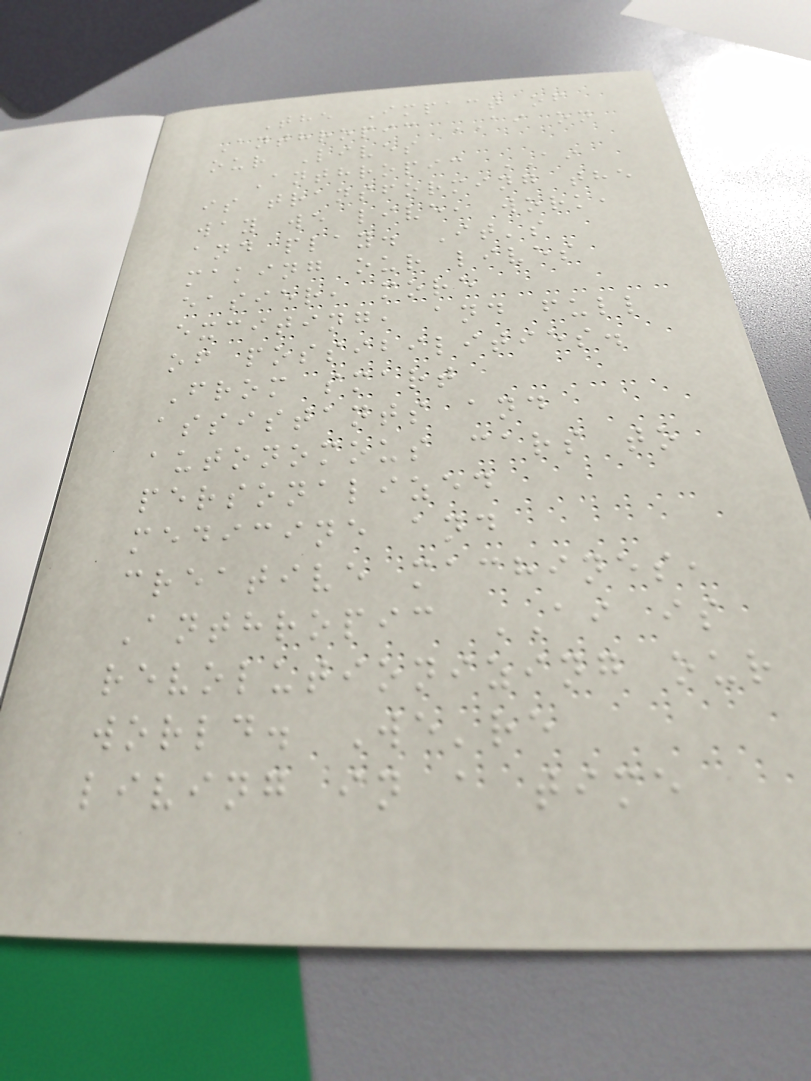The Impact of
Anthropic AI on
our Lives
Anthropic AI
is transforming the
way we live, work,
and play. It's
making our lives
easier, more
exciting, and full
of possibilities.
From smart
assistants and
autonomous cars to
personalized
medicine and
creative machines,
Anthropic AI is
revolutionizing our
world. We're
living in a time
